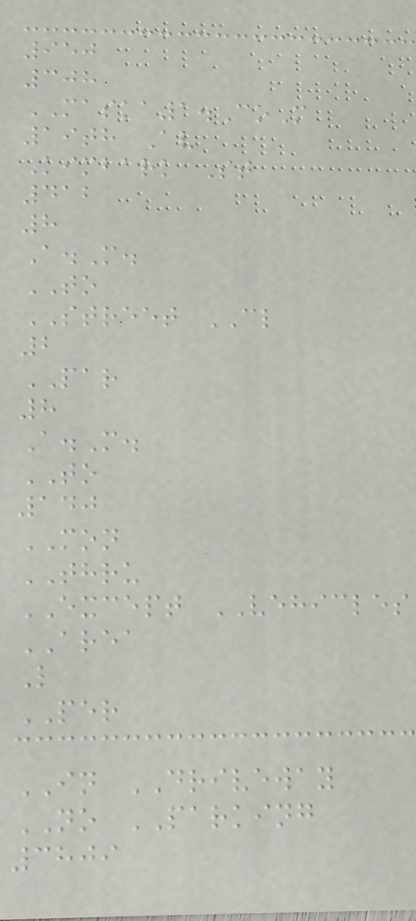950
308
MASKA1.CoM
19th Av
Kimbark St
412
8
A.M.
TO
STREET CL
2
PAR
8
A.M.
TO
140
MON
THRU
EXCEPT VEHICLES
AREA
L
PER
IN DRIVEWAY
NO PARKING
3809
